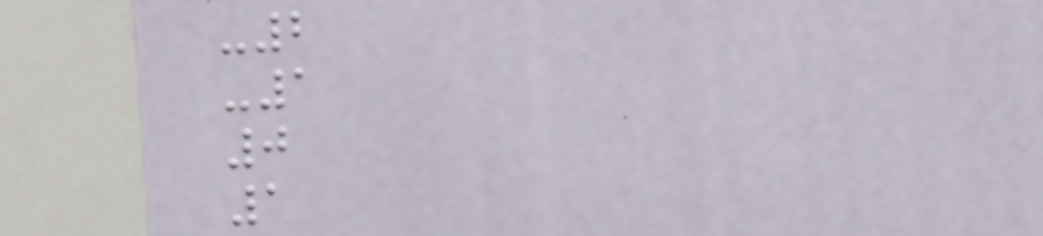-2
-1
0
1
